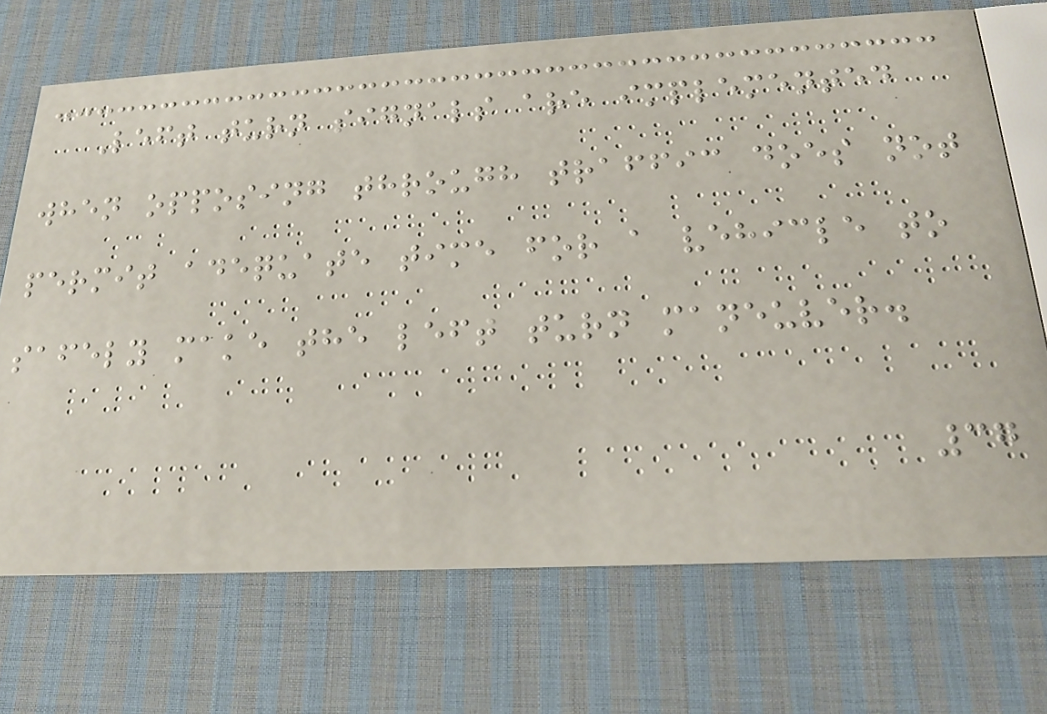Left turn signals are implemented
when opposing through traffic does not
permit adequate time for a vehicle to
safely make the left turn maneuver.
37
